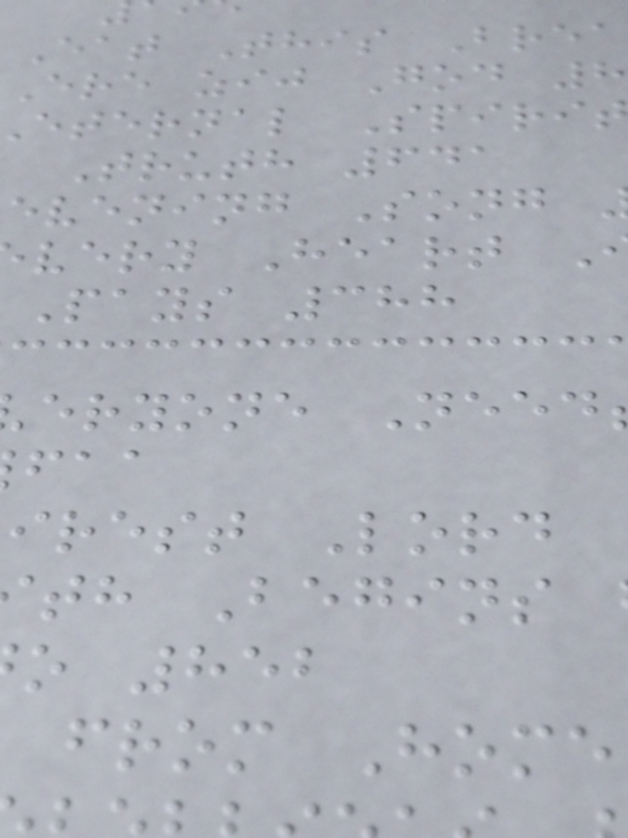Eat This Brea
Ere zij God 8
eternal Spirit
Truth 641
evening Song
very Heart
Pays 388
eryone Need
irest Lord
th Begins
o 852
from Home
